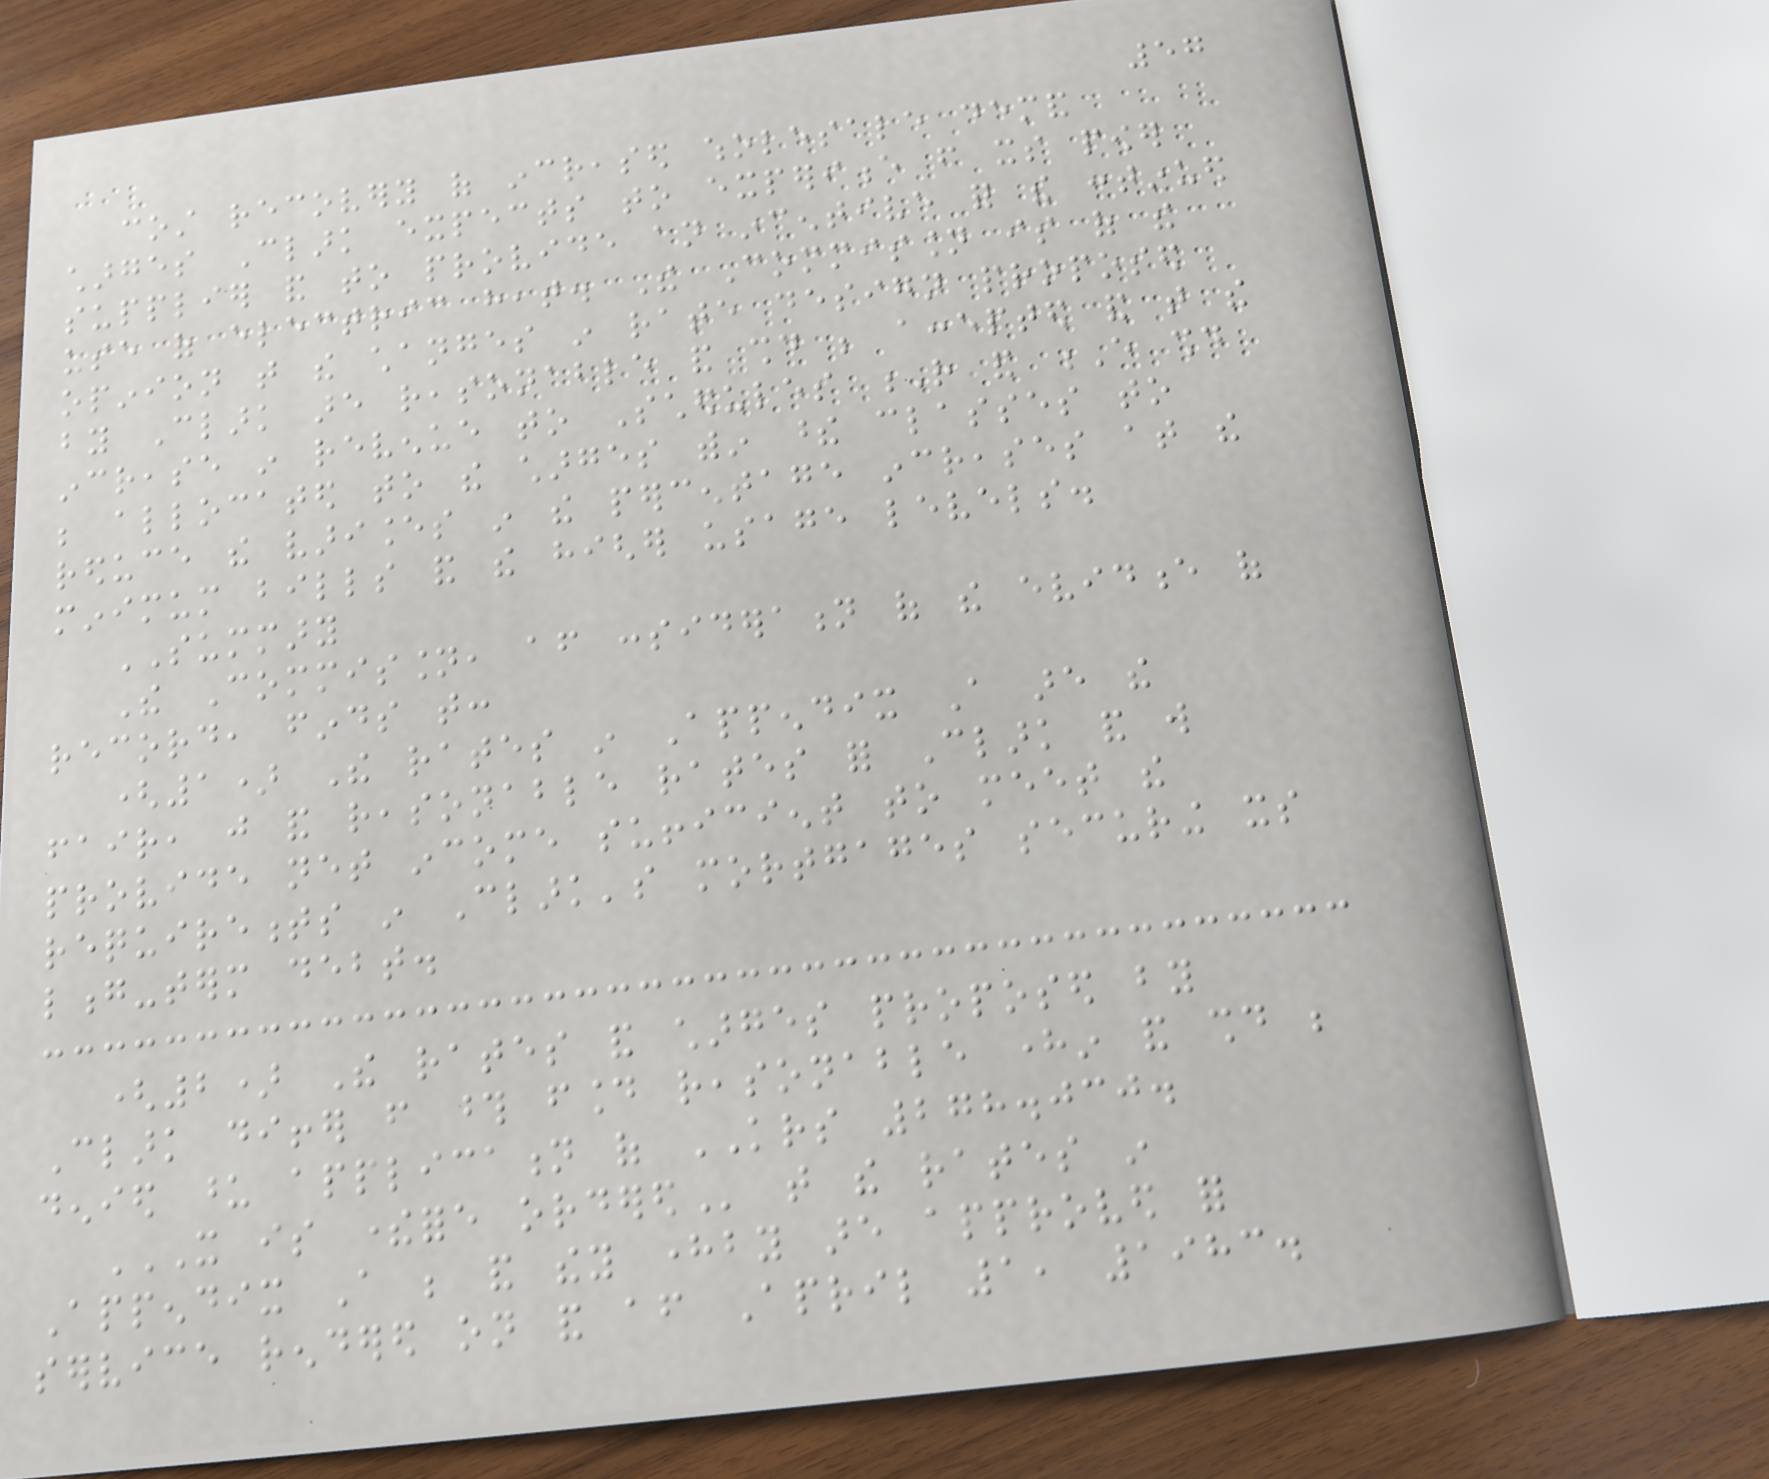57
cost recovery of increased wholesale demand
charges Clark expects to experience from its power
supplier and to provide an incentive for the continued
use of electric heat. The Commission is of the
opinion that the changes in rate design proposed
by Clark are reasonable and should be accepted and that the
increase in revenue to Schedules R and E should
be allocated to the charges within these classes to
reduce the variances in the percentage increases at the
minimum bills and the higher usage levels.
SUMMARY
The Commission, after consideration of the evidence of
record, finds that:
(1) The rates in Appendix A are the
fair, just and reasonable rates for Clark and will
provide net income sufficient to meet the
requirements in Clark's mortgages securing its
long-term debt.
(2) The rates and charges proposed by
Clark differ from those found reasonable herein and should be
denied upon application of KRS 278.030.
IT IS THEREFORE ORDERED that the rates in
Appendix A be and they hereby are approved for
service rendered on and after April 1, 1983.
